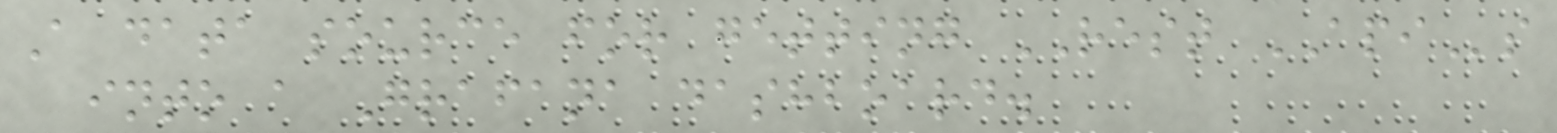A data source for getting REST APIs
into a Grafana dashboard.
